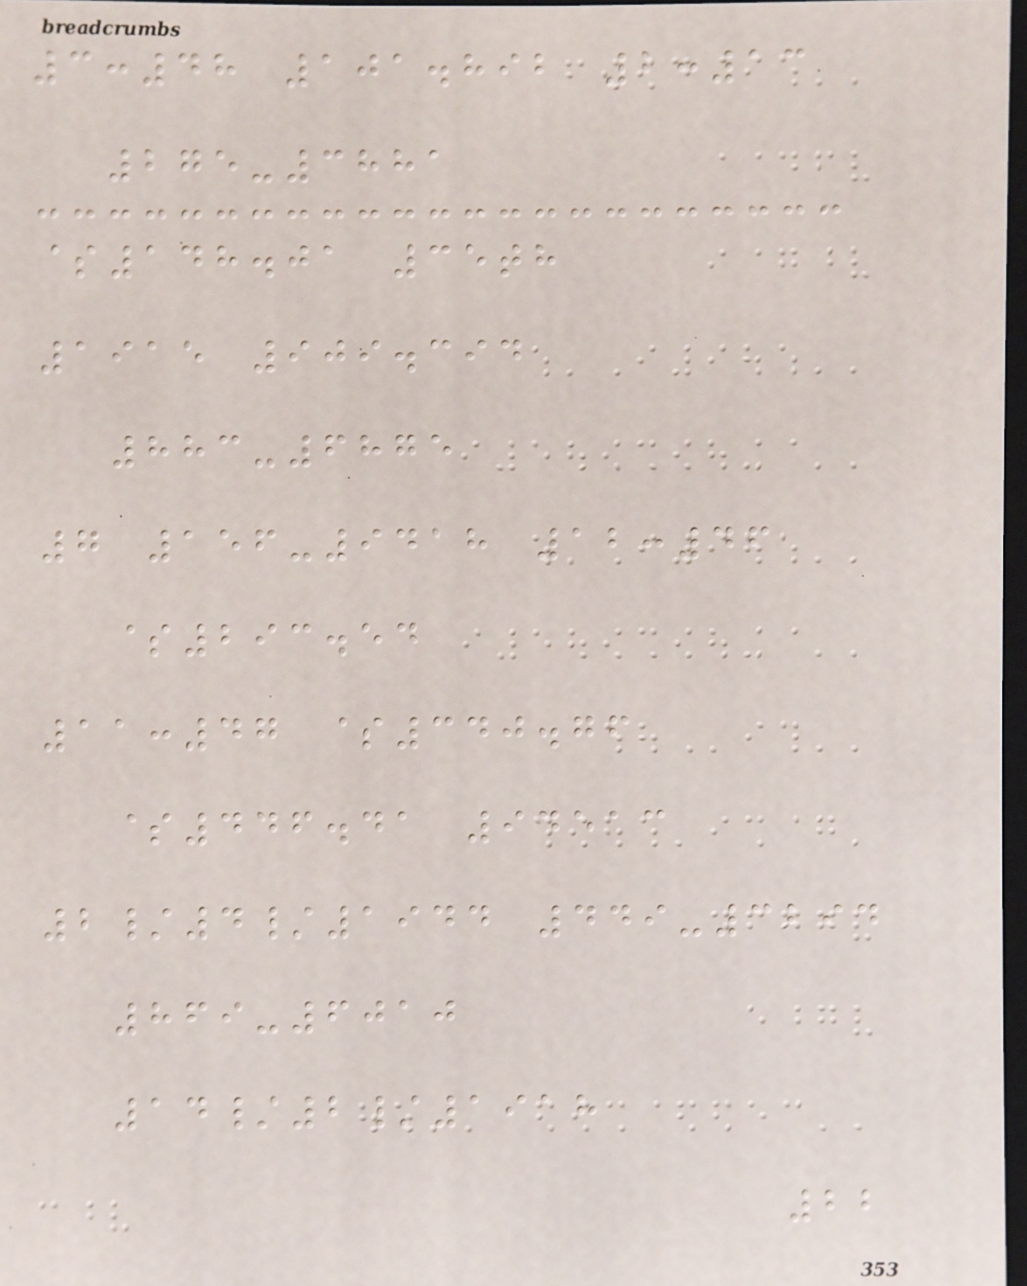3:48 101.892 2:13
275-3881
$148.01 35th
1915 909.394
883-6875
7 156-9418 12:46
$293.54
11:47 $340.76
$446.41 94513
2/4/1944 449-3294
869-6010
14/2/1918
22
